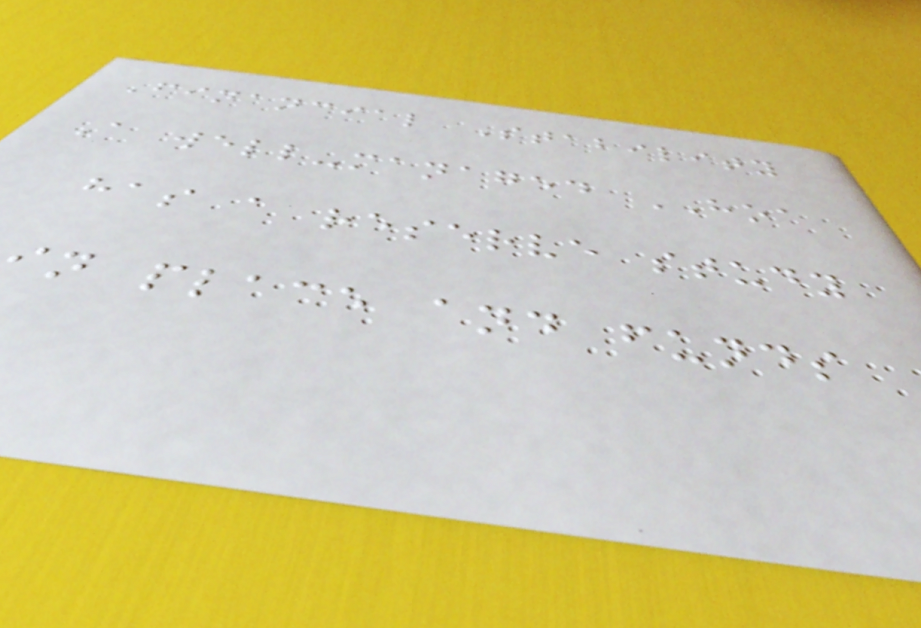Financial Stability
A well-managed HOA
has a reserve study
in place and funds
